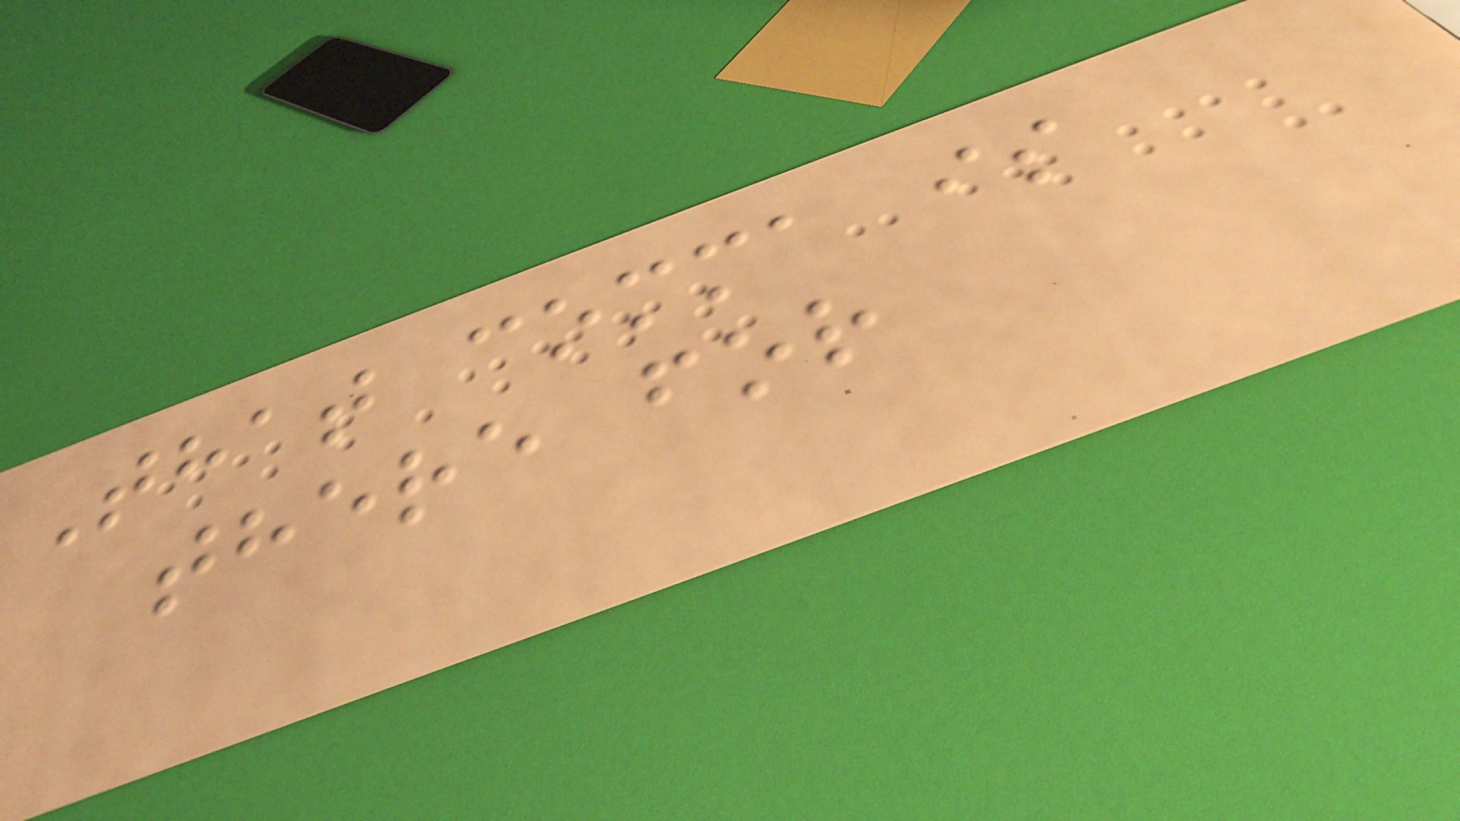That comma is
there for
